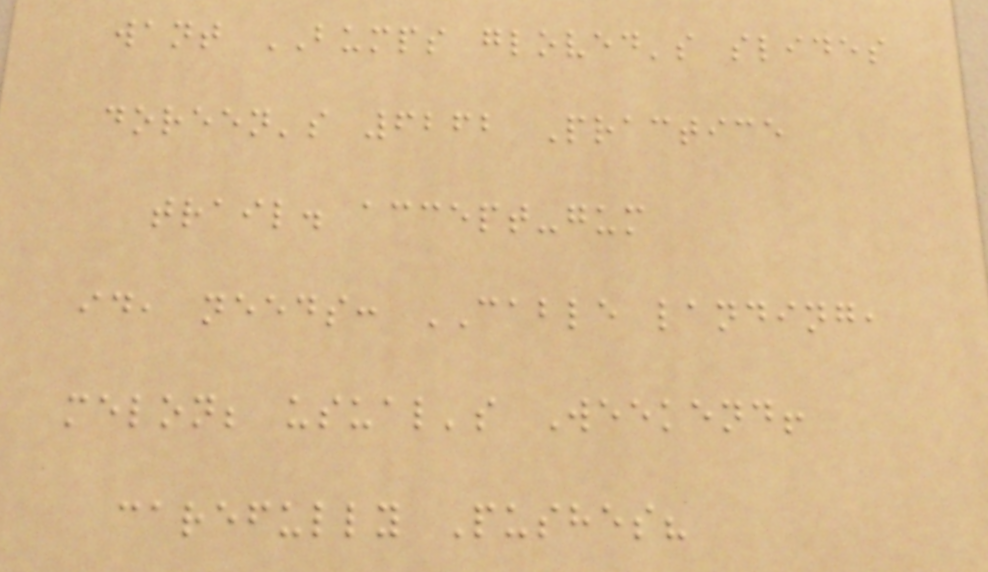want BUMPS gloved's slides
doreen's 6262 Practice
trail. accept-gum
id, needs: CABLE landing,
melon; usual's Weekend!
carefully Pushes?
